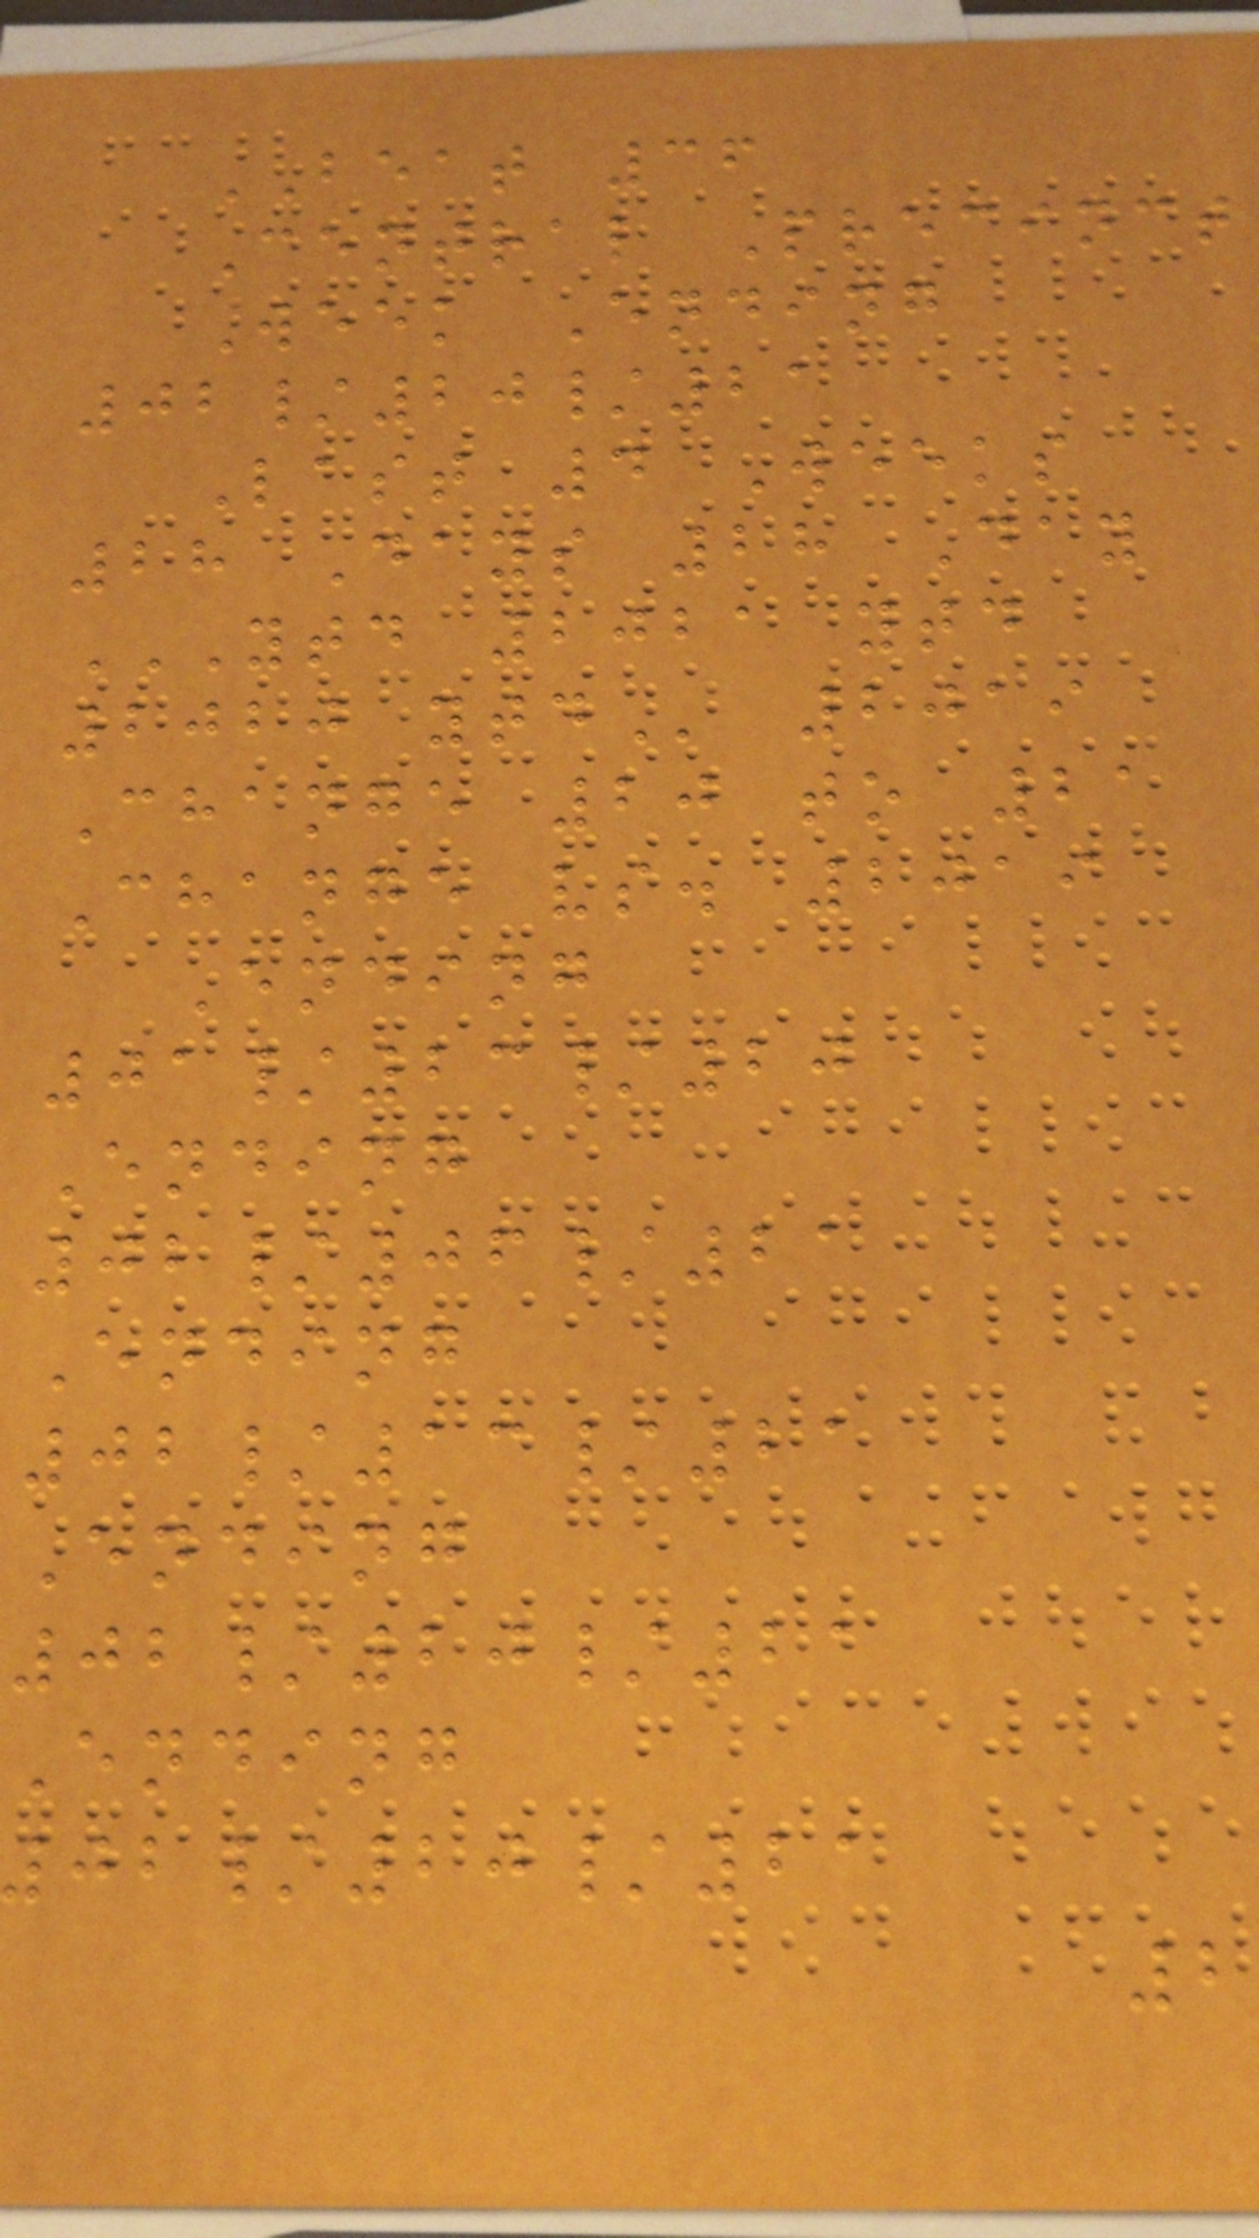BEAT 36
Central Precinct
Week Ending
02/20/21
Last 4 Weeks
28 Days 28 Day
YTD 2021 YTD
2020
Change 20 to 21
Change vs. 2019
Ending
01/23/20
Ending
02/06/21
Ending
02/13/21
Ending
02/20/21
Ending
/20/21
